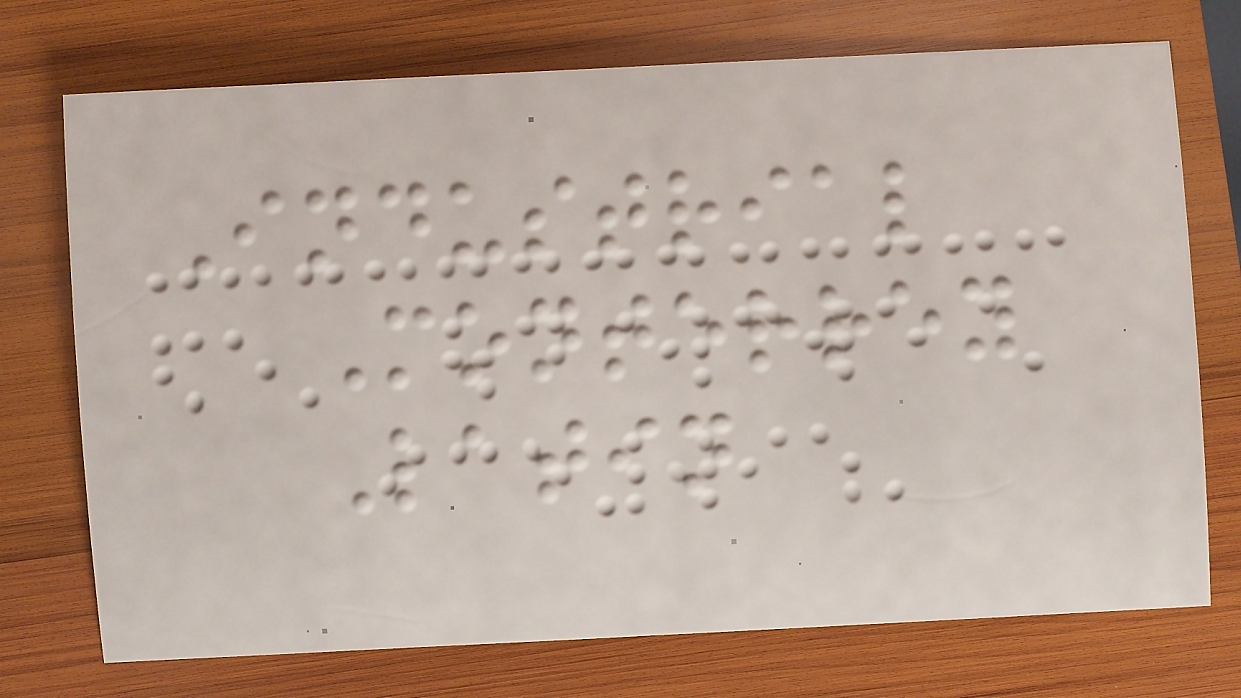Industrial
Monterrey
Latin
